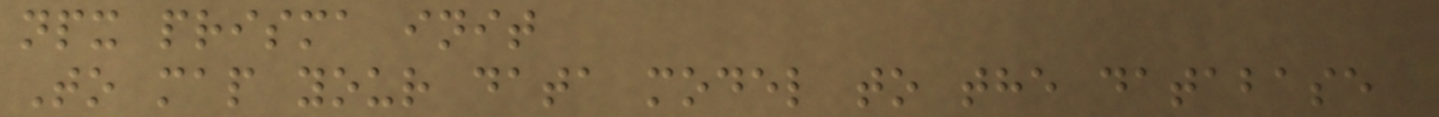npx prisma init
To map your data model to the database
